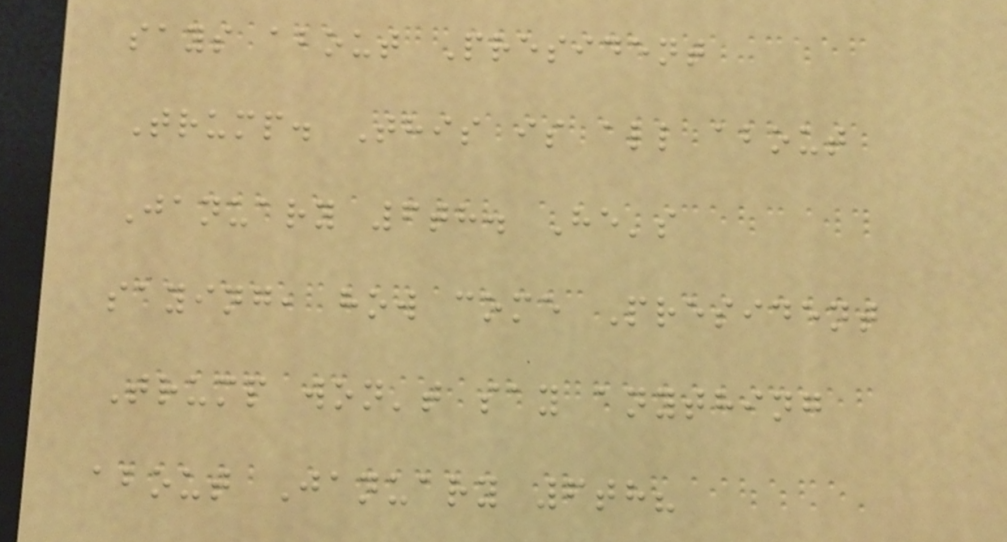says about President
Trump. This is all about
January 6th. He's
saying, how come President
Trump won't say anything
about January 6th?
